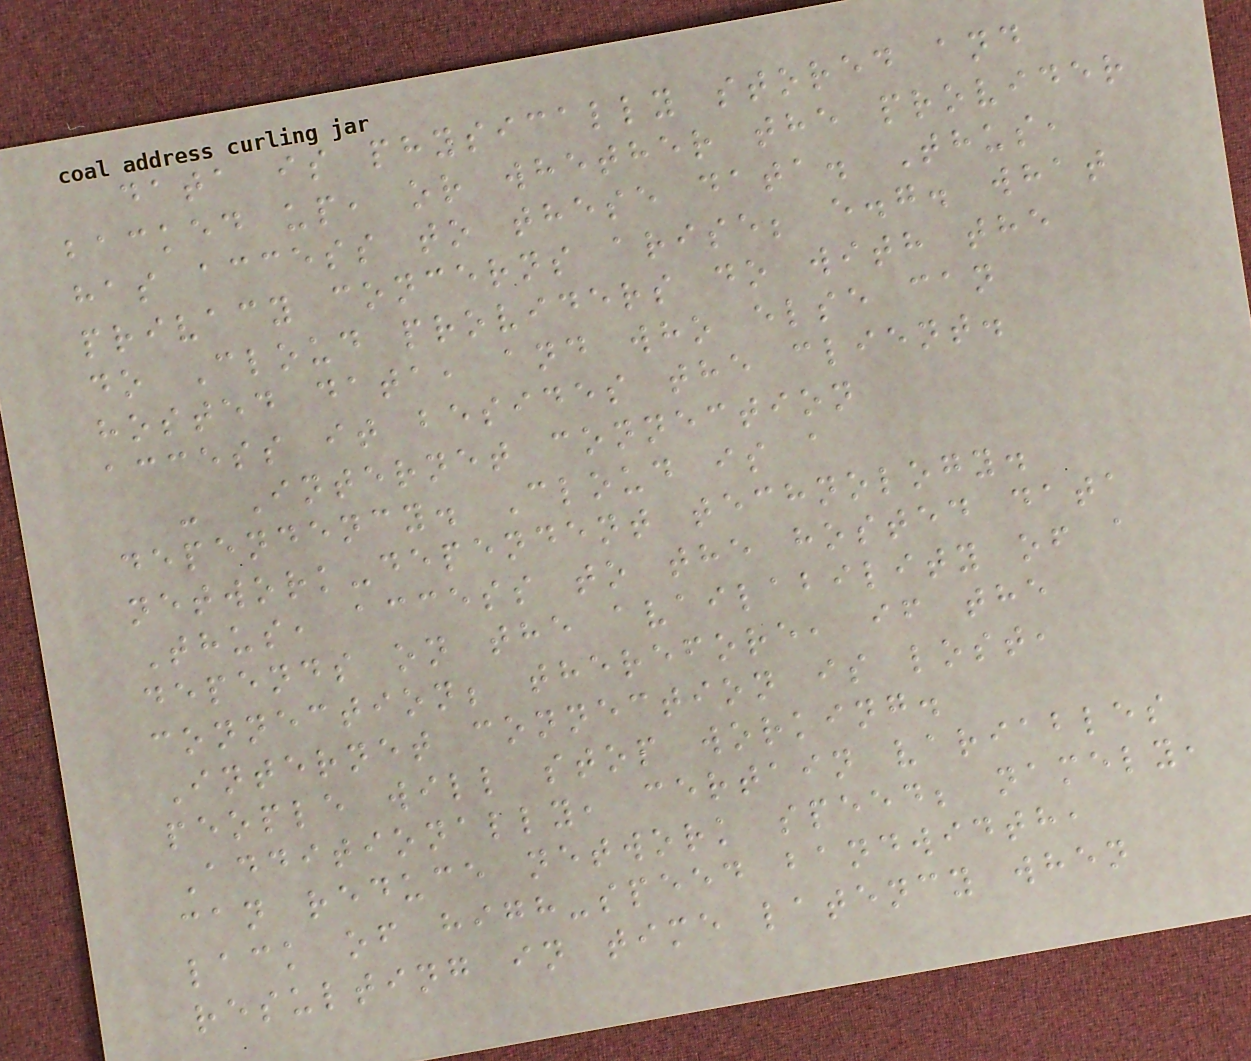data is physically stored and
backed up, or whether the provider
has access to these data. Thus,
privacy concerns arise; e.g. what
do Cloud providers do with the
hosted data, and who else can
access it besides the client.
- Internet connection
dependency. Cloud is a
network-dependent technology.
Thus, access to the hosted data
depends on the availability of a
connection; therefore, if the
Internet connection is lost,
people will stop working.
Additionally, certain variables
can reduce network speed; namely,
lack of high-speed bandwidth,
resulting in time latency when
